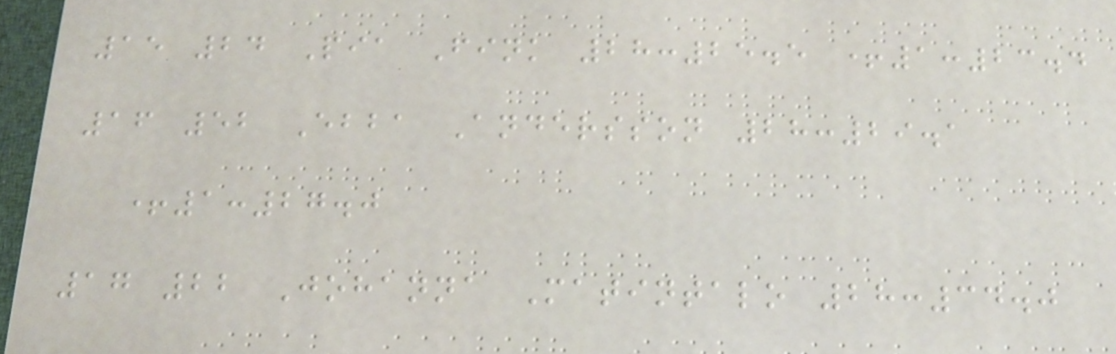15 24 Pia Fink 28:25.5 +1:23.4
16 52 Ebba Andersson 28:29.1
+1:27.0
17 22 Johanna Matintalo 28:34.0
